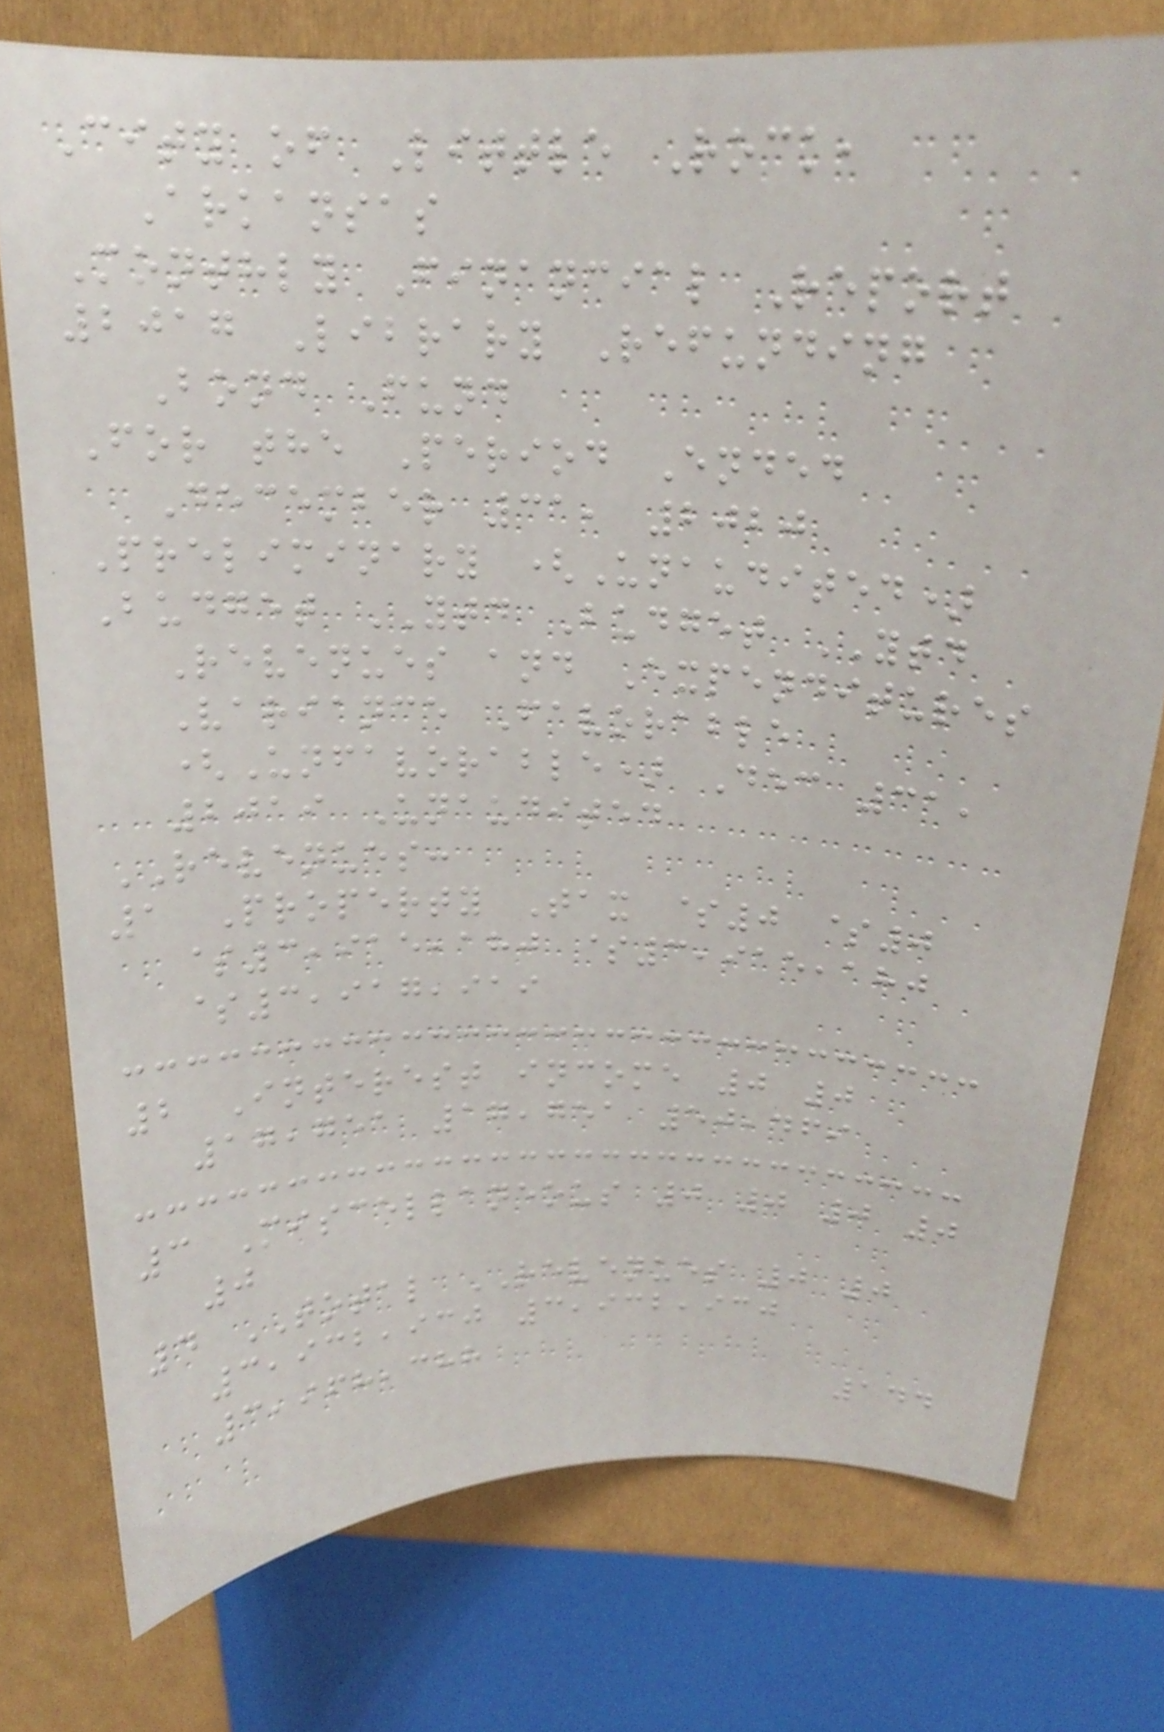City of Little Rock,
Arkansas
Monthly Financial Report
2017 Library Refunding
Bond Fund
For the Period Ended
December 31, 2020
Preliminary (Unaudited)
Budget YTD Budget YTD
Revenues and Expenditures
Variance Favorable
(Unfavorable) Dec 31,
2019 Unaudited
REVENUES:
1 Property Tax $0 $0
$3,915,180 $3,915,180
$3,917,919
2 Interest income 0 0
17,751 17,751 50,469
3 Miscellaneous 0 0 0 0
0
4 TOTAL REVENUES 0 0
3,932,930 3,932,930
3,968,388
144
